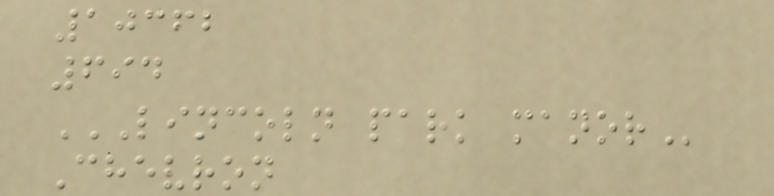10362
694
LINCOLN PARK MANOR
Chevron
